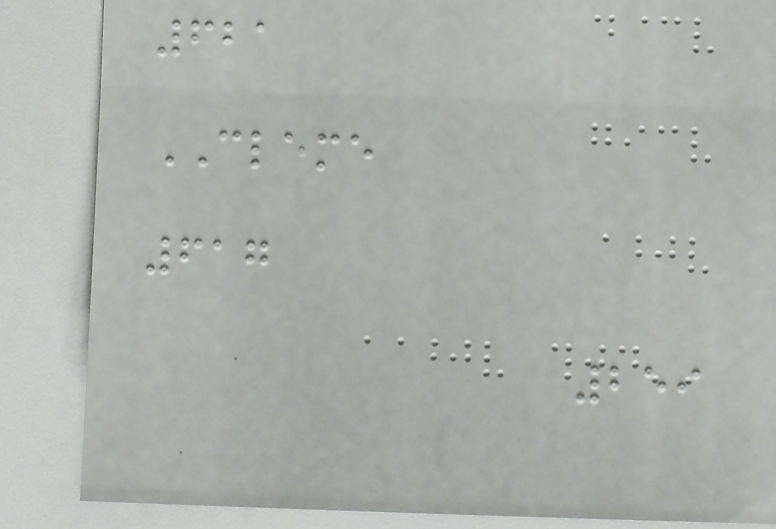621
CLEME
617
259
